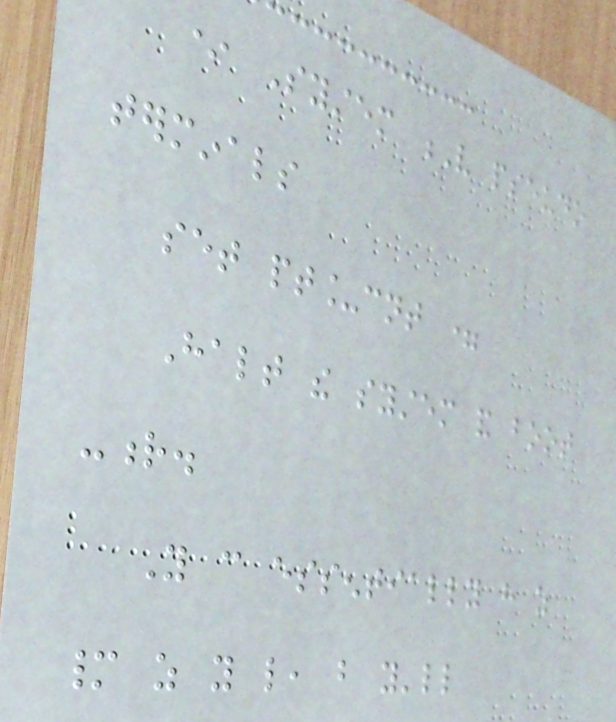* System V pseudo
terminals
set pt_cnt =
Halt the system and boot
-r.
You can essentially have as
many as you like, but you'll
